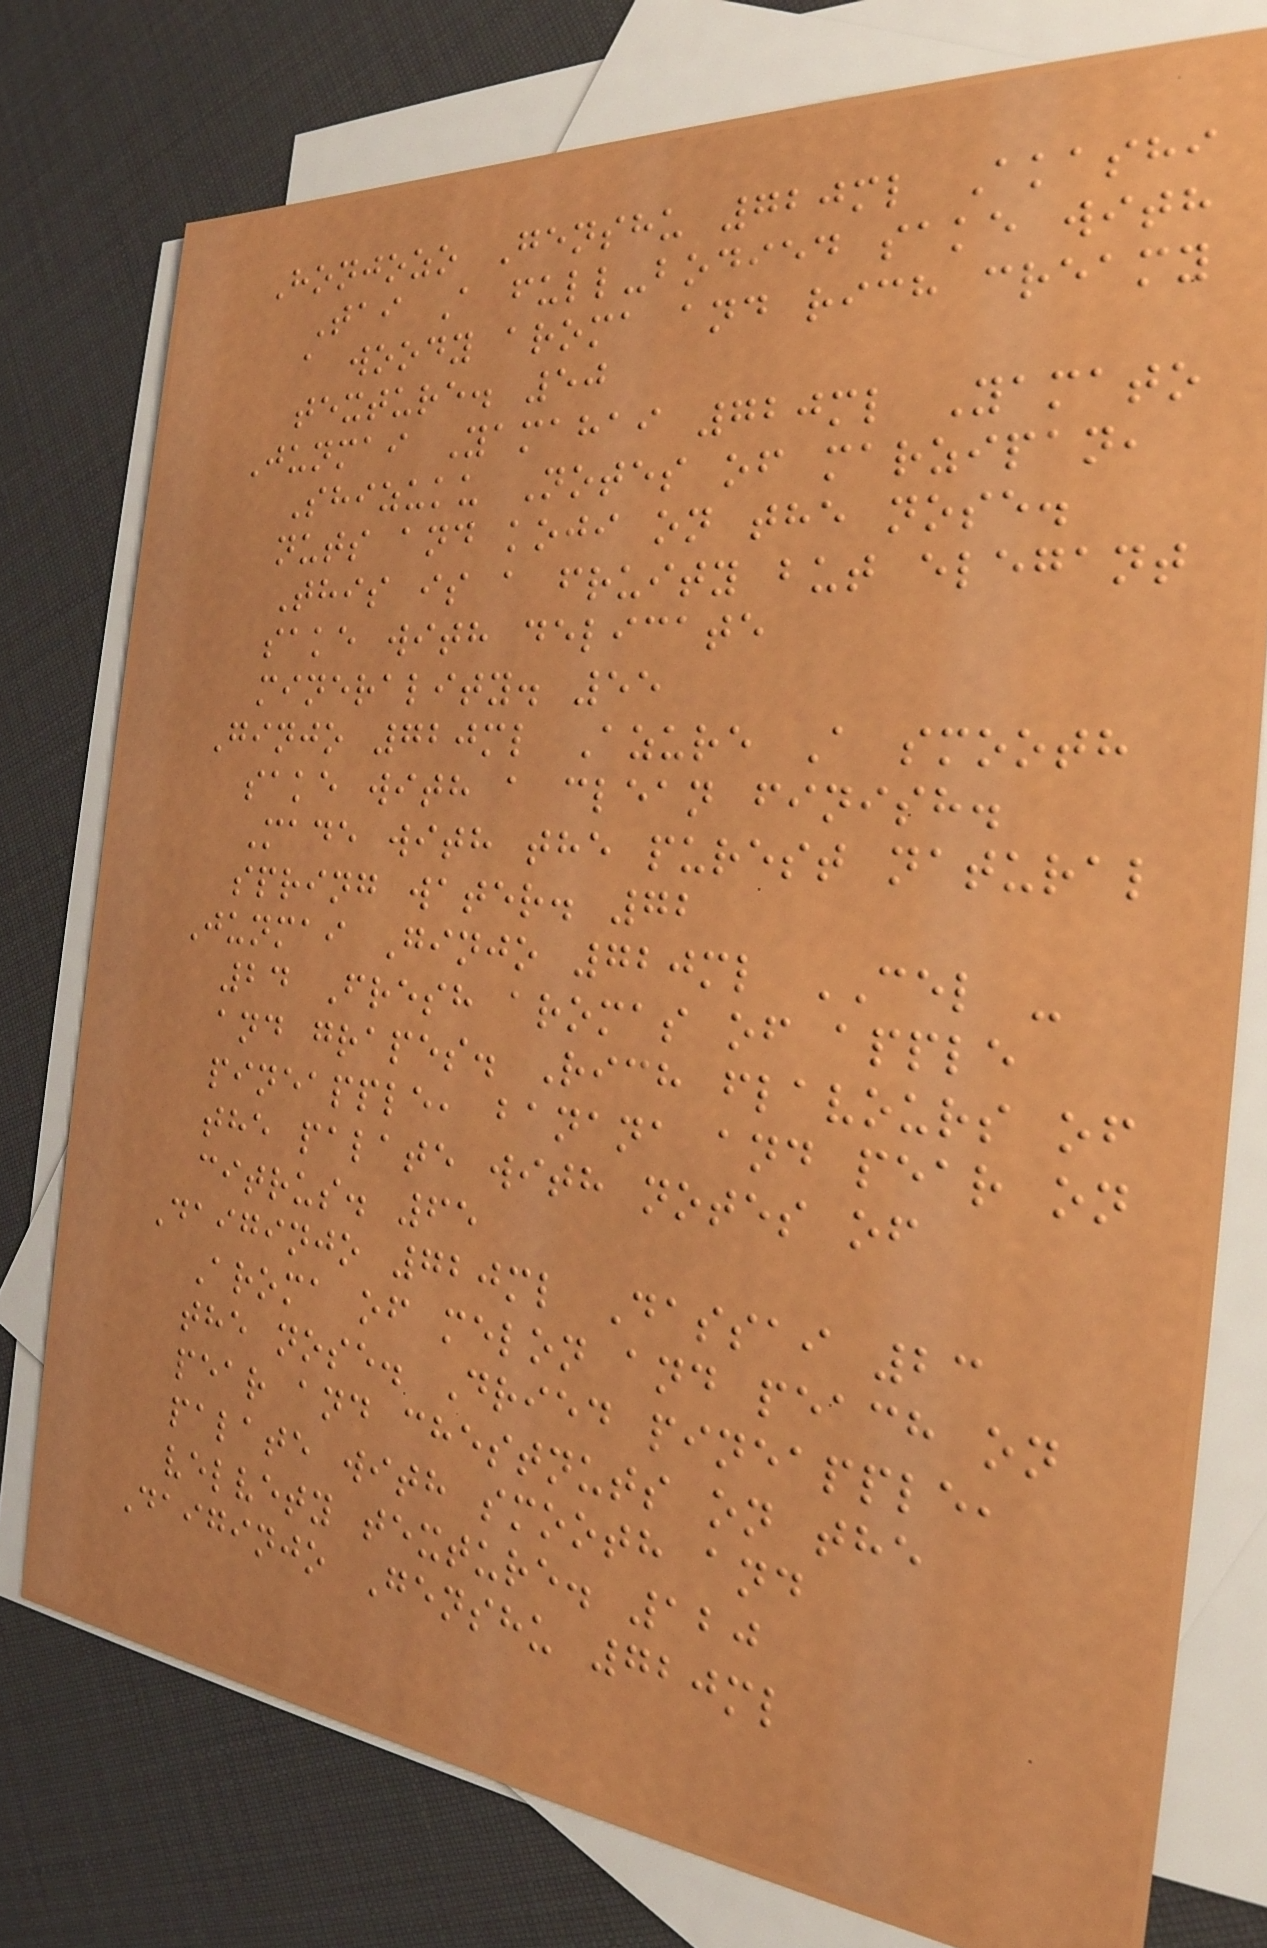Honjozo Genshu 720ml Akashi
Tai A full-bodied sake with
a woody aroma and rich creamy
texture. 50
Junmai Yamahai 720ml Yamato
Shizuku Notes of marzipan,
nuts and koji on the nose.
This is a fruity but elegant
sake with delicate
minerality. 55
Ginjo 720ml Azure A smooth
sake with a clean finish.
Made with the purest natural
spring water. 72
Junmai Ginjo 720ml CEL -
24 Fresh aromas of apple
and grapes. Rich flavours of
pineapple, banana and pear on
the palate with notes of
citrus. 65
Daiginjo 720ml Dassai 23
Aroma of melon and peach on
the nose. Dried pineapple,
pear and chestnuts on the
palate with smooth and
velvety texture. 120
Daiginjo Genshu 720ml
